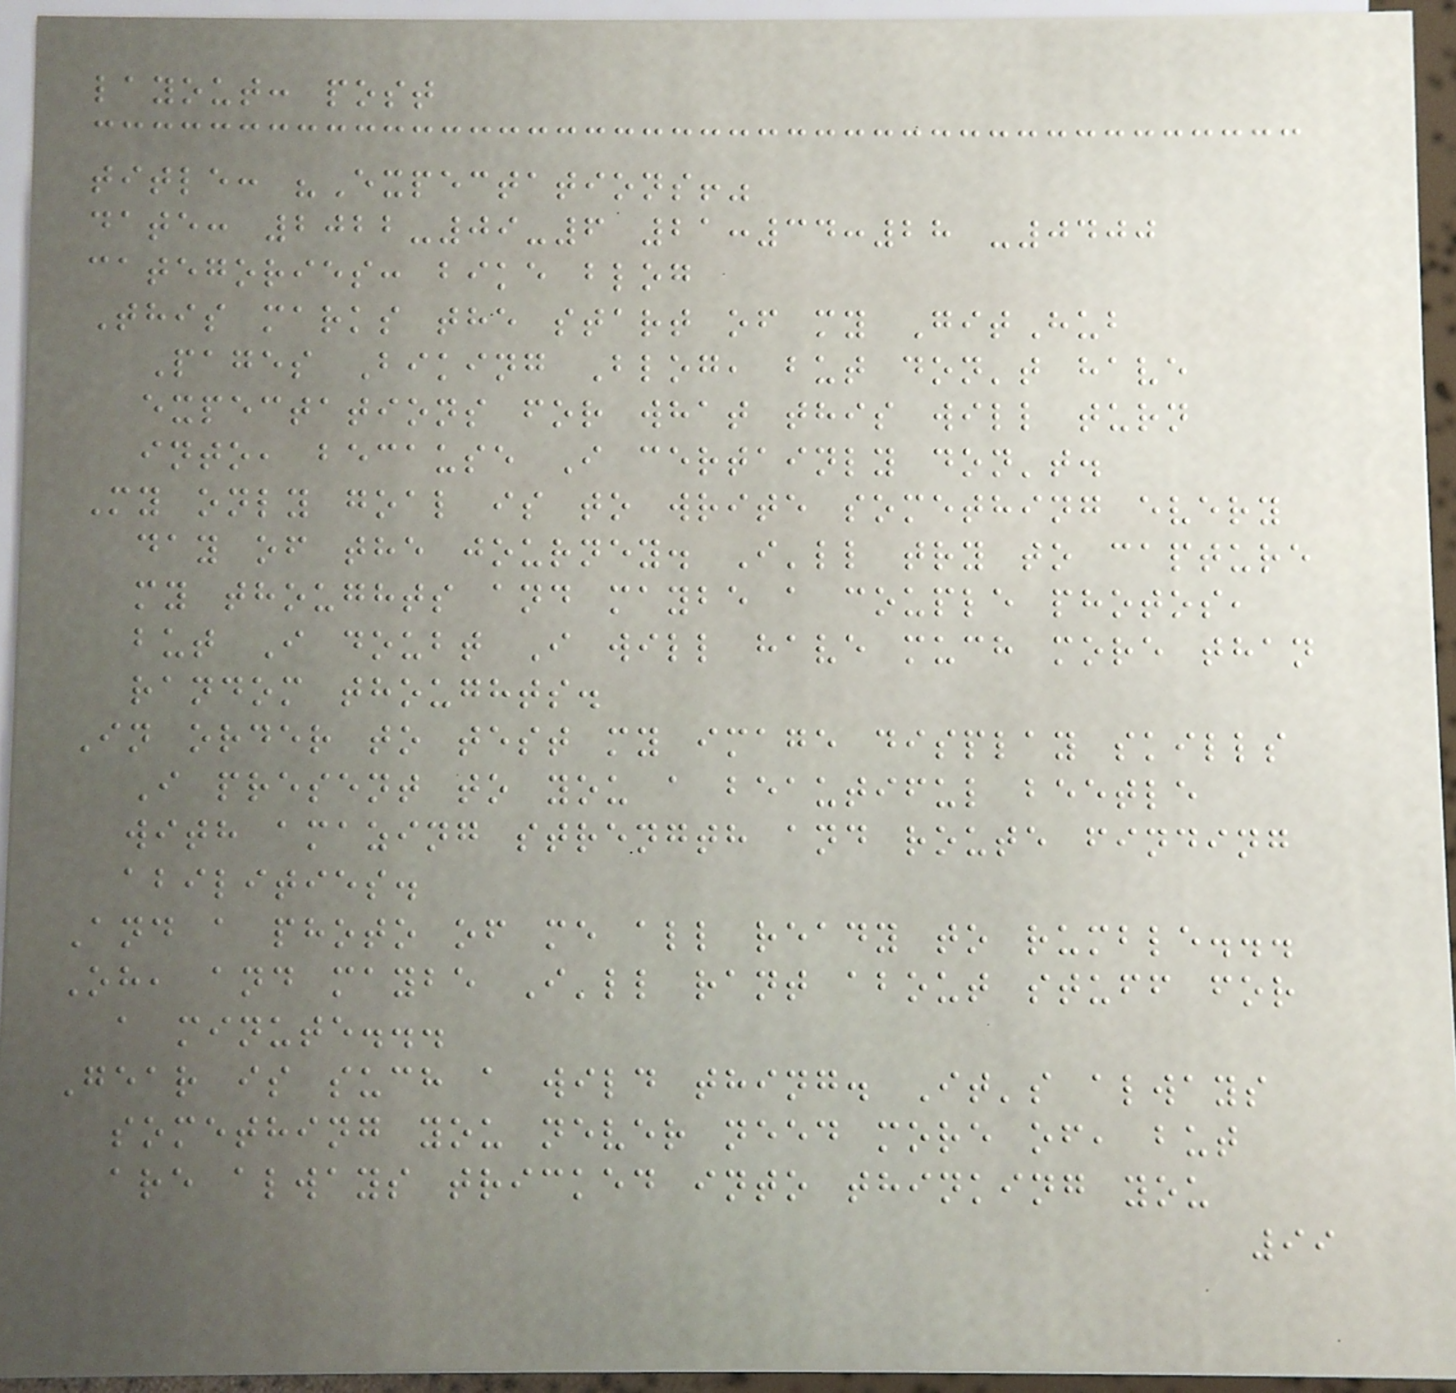layout: post
title: "Expectations!"
date: 2022-09-6 21:34:28 -0400
categories: bike blog
This marks the start of my GitHub
Pages Biking Blog, but don't have
expectations for what this will turn
into, because I certainly don't.
My only goal is to write something every
day of the journey. I'll try to capture
my thoughts and maybe a couple photos,
but I doubt I will have much more than
random thoughts.
In order to test my image display skills
I present to you a beautiful beetle
with amazing strength and route finding
abilities.
And a photo of me all ready to rumble...
Oh, and maybe I'll rant about stuff for
a minute...
Gear is such a wild thing. It's always
something you never need more of, but
are always tricked into thinking you
99
